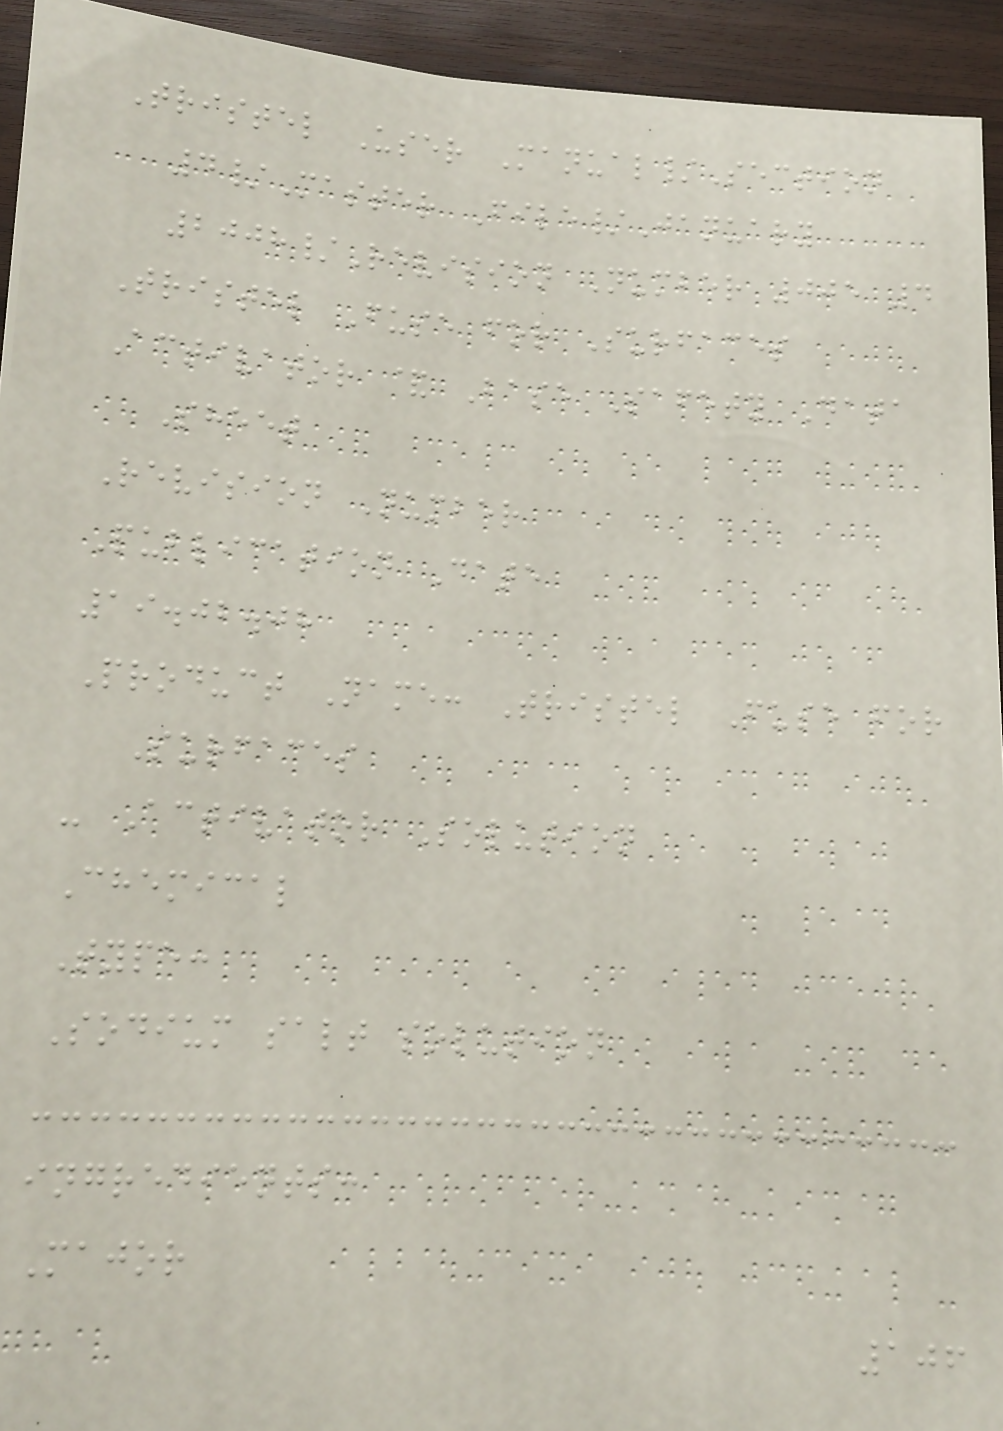Tristel User Manual/Section
4/Master File/January
2008/Revision Number 005 4
Tristel Fuse for Surfaces
Activator & Base Safety Data
Sheet
Revision Number
Publication Date
19.02.08
Product Name: Tristel Fuse for
Surfaces
- Activator Solution
Chemical
Type:
Sodium salt solution
ingredients:
Major
106
